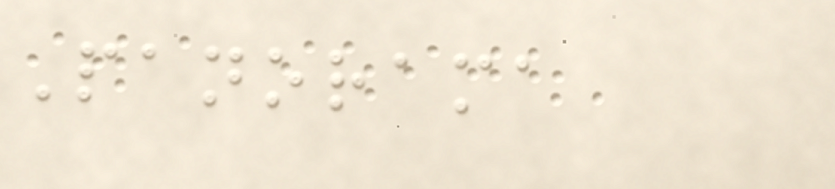Panorama
